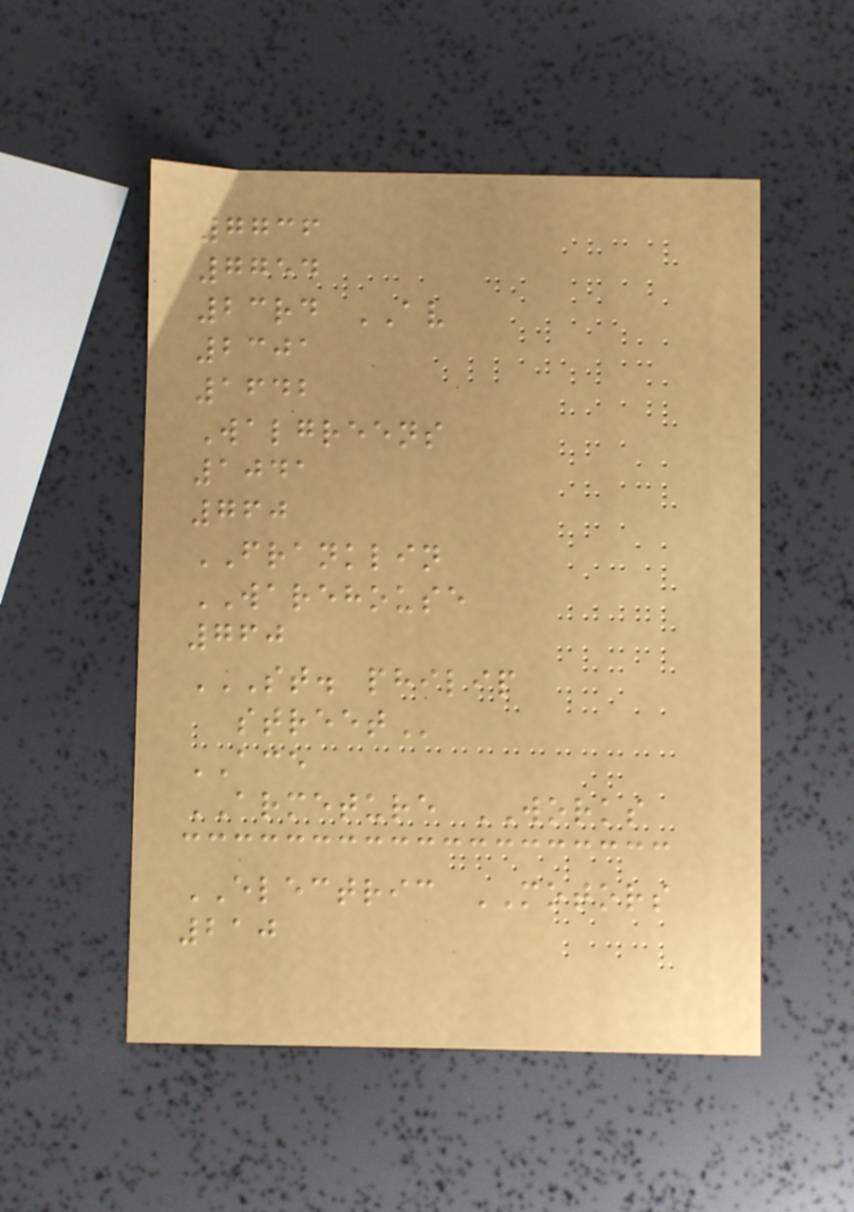7736
7754
23rd AV
2301
1642
Walgreens
1041
760
FRANKLIN
WAREHOUSE
760
ST. PHILIP
STREET
ACE
ARMETURE WORKS
ELECTRIC MOTORS
210
